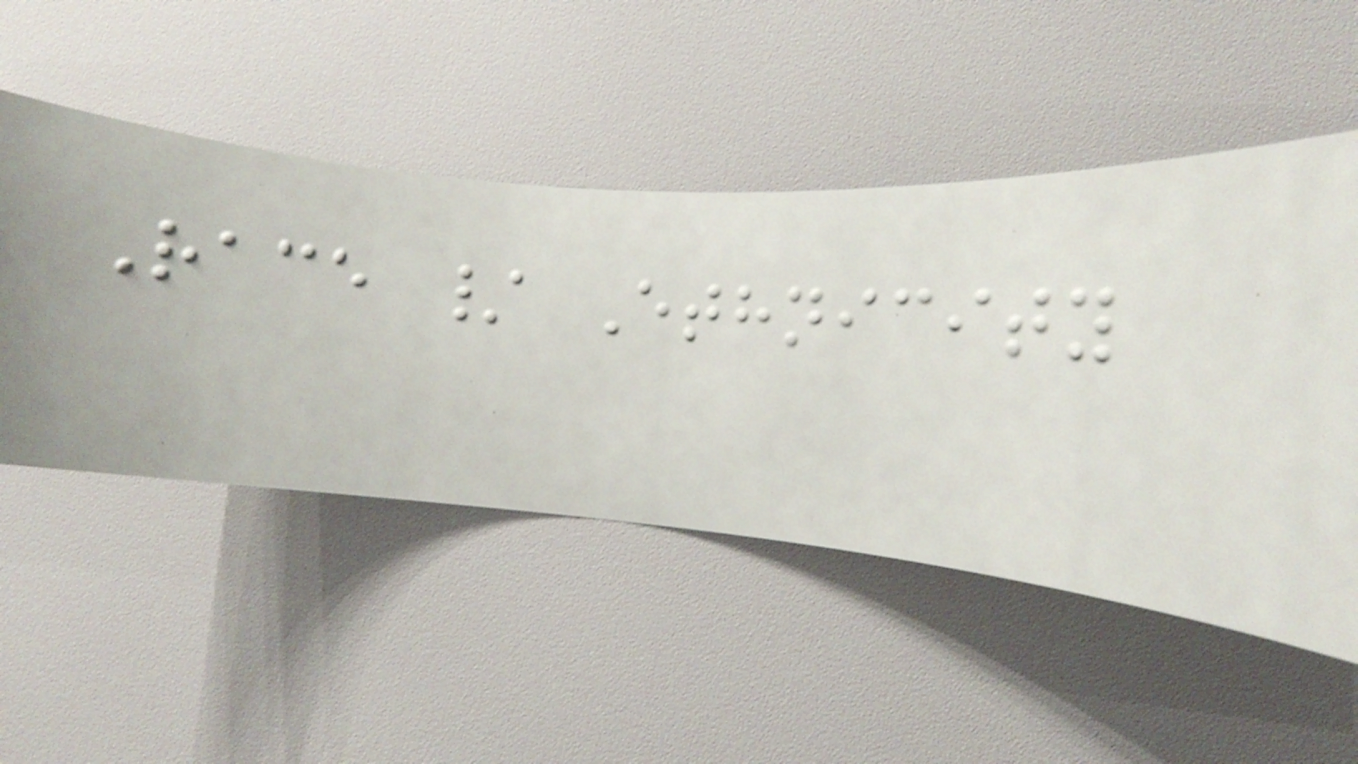Race / Ethnicity
